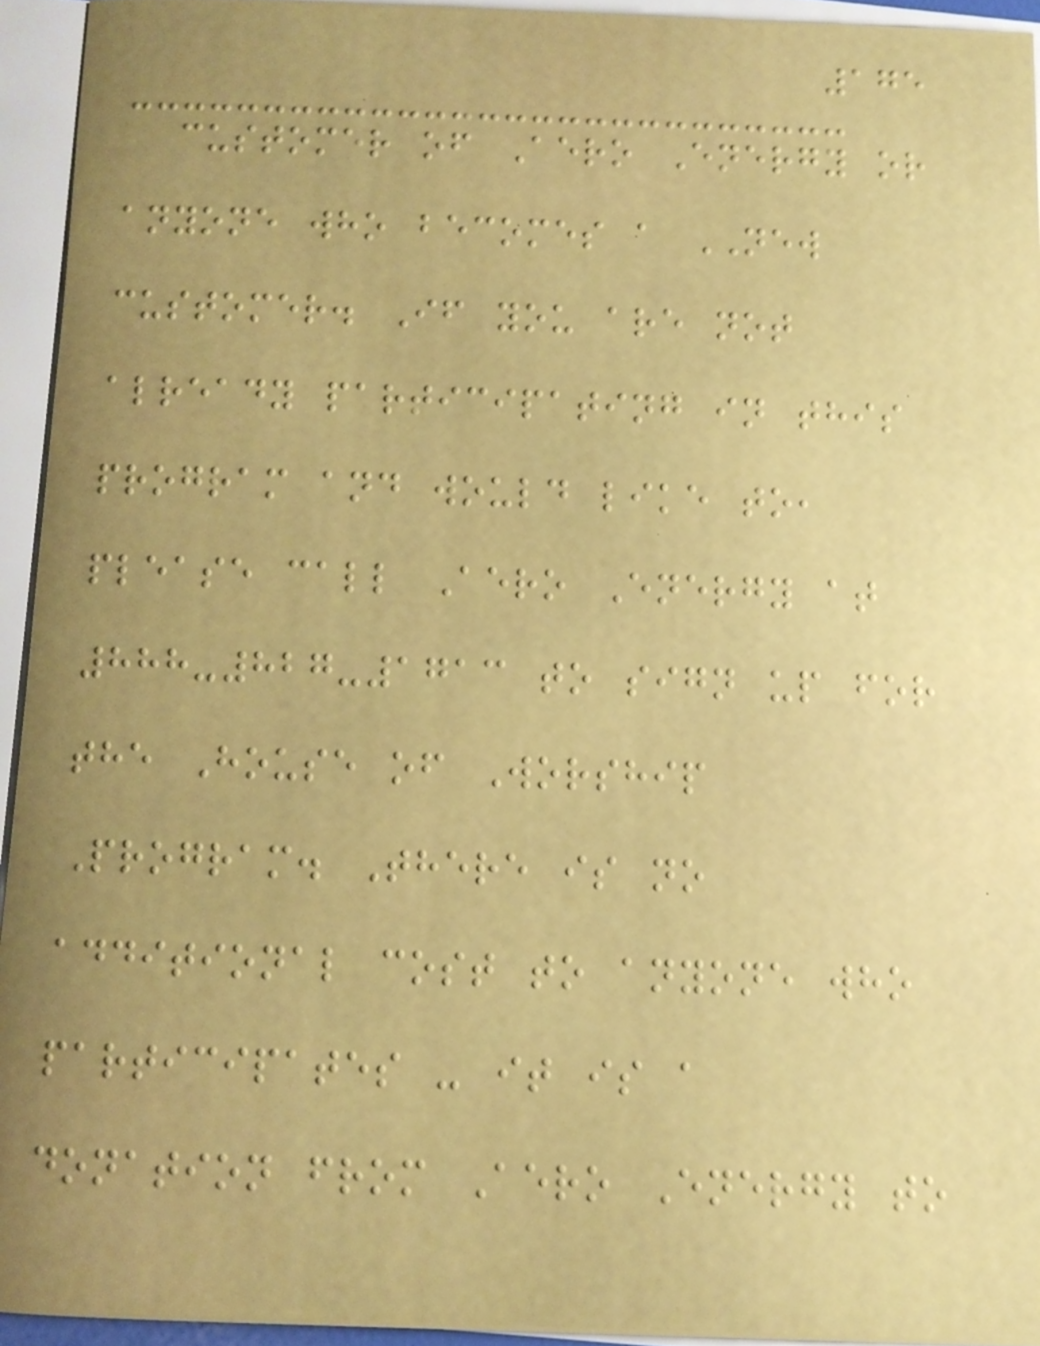175
customer of Aero Energy or
anyone who becomes a NEW
customer. If you are not
already participating in this
program and would like to,
please call Aero Energy at
888-827-1713 to sign up for
the House of Worship
Program. There is no
additional cost to anyone who
participates - it is a
donation from Aero Energy to
